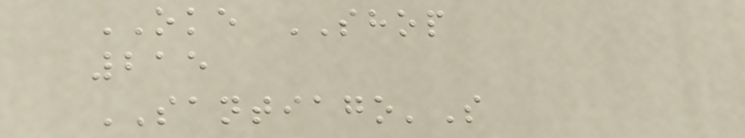OKE SHOP
215
SANTIAGO'S
